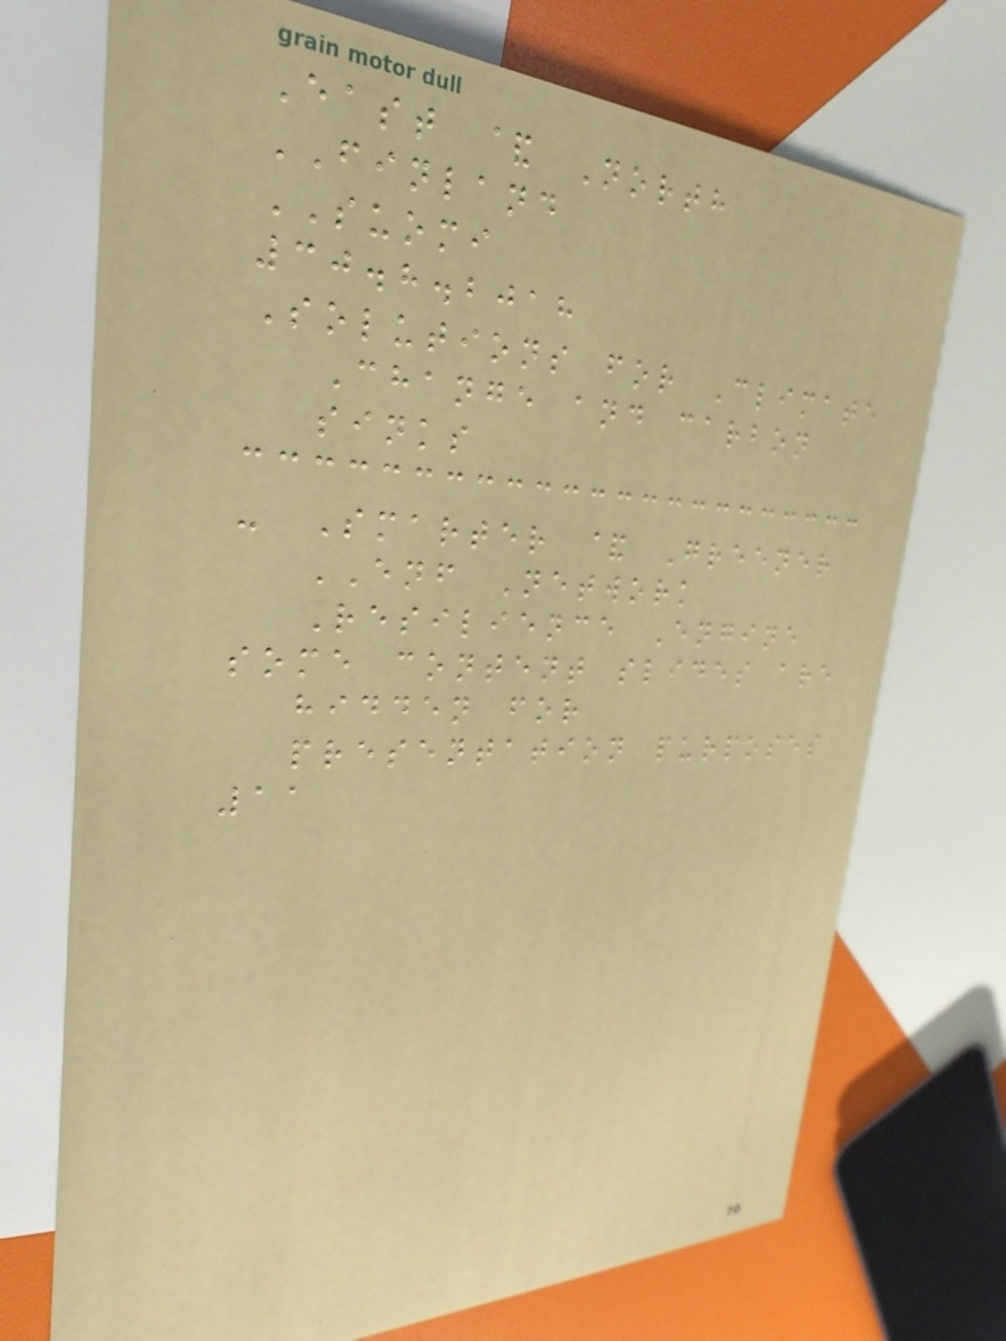East & North
FINLAND
SUOMI
30.8.2018
Solutions for Climate
Change and carbon
sinks
- Smarter & Greener
ENF Network
Resilience Engine
some content slides are
hidden for
presentation purposes
11
